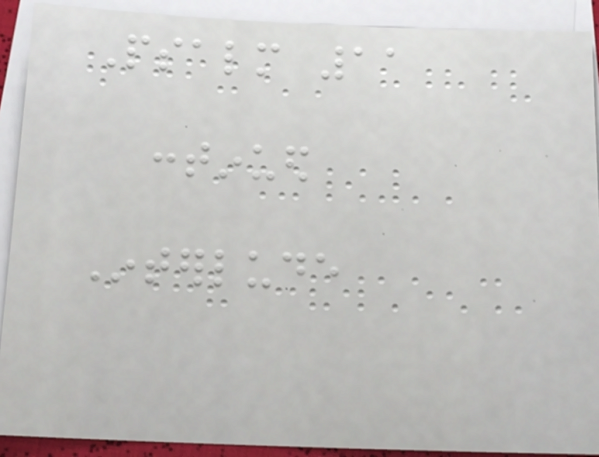Psalm 11
continued
Interlude
